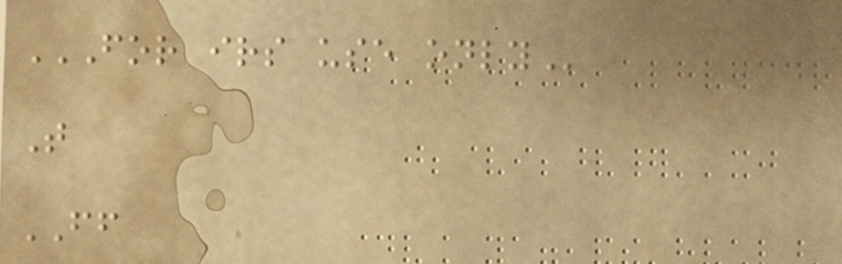FOR IRS USE ONLY
T
FF
